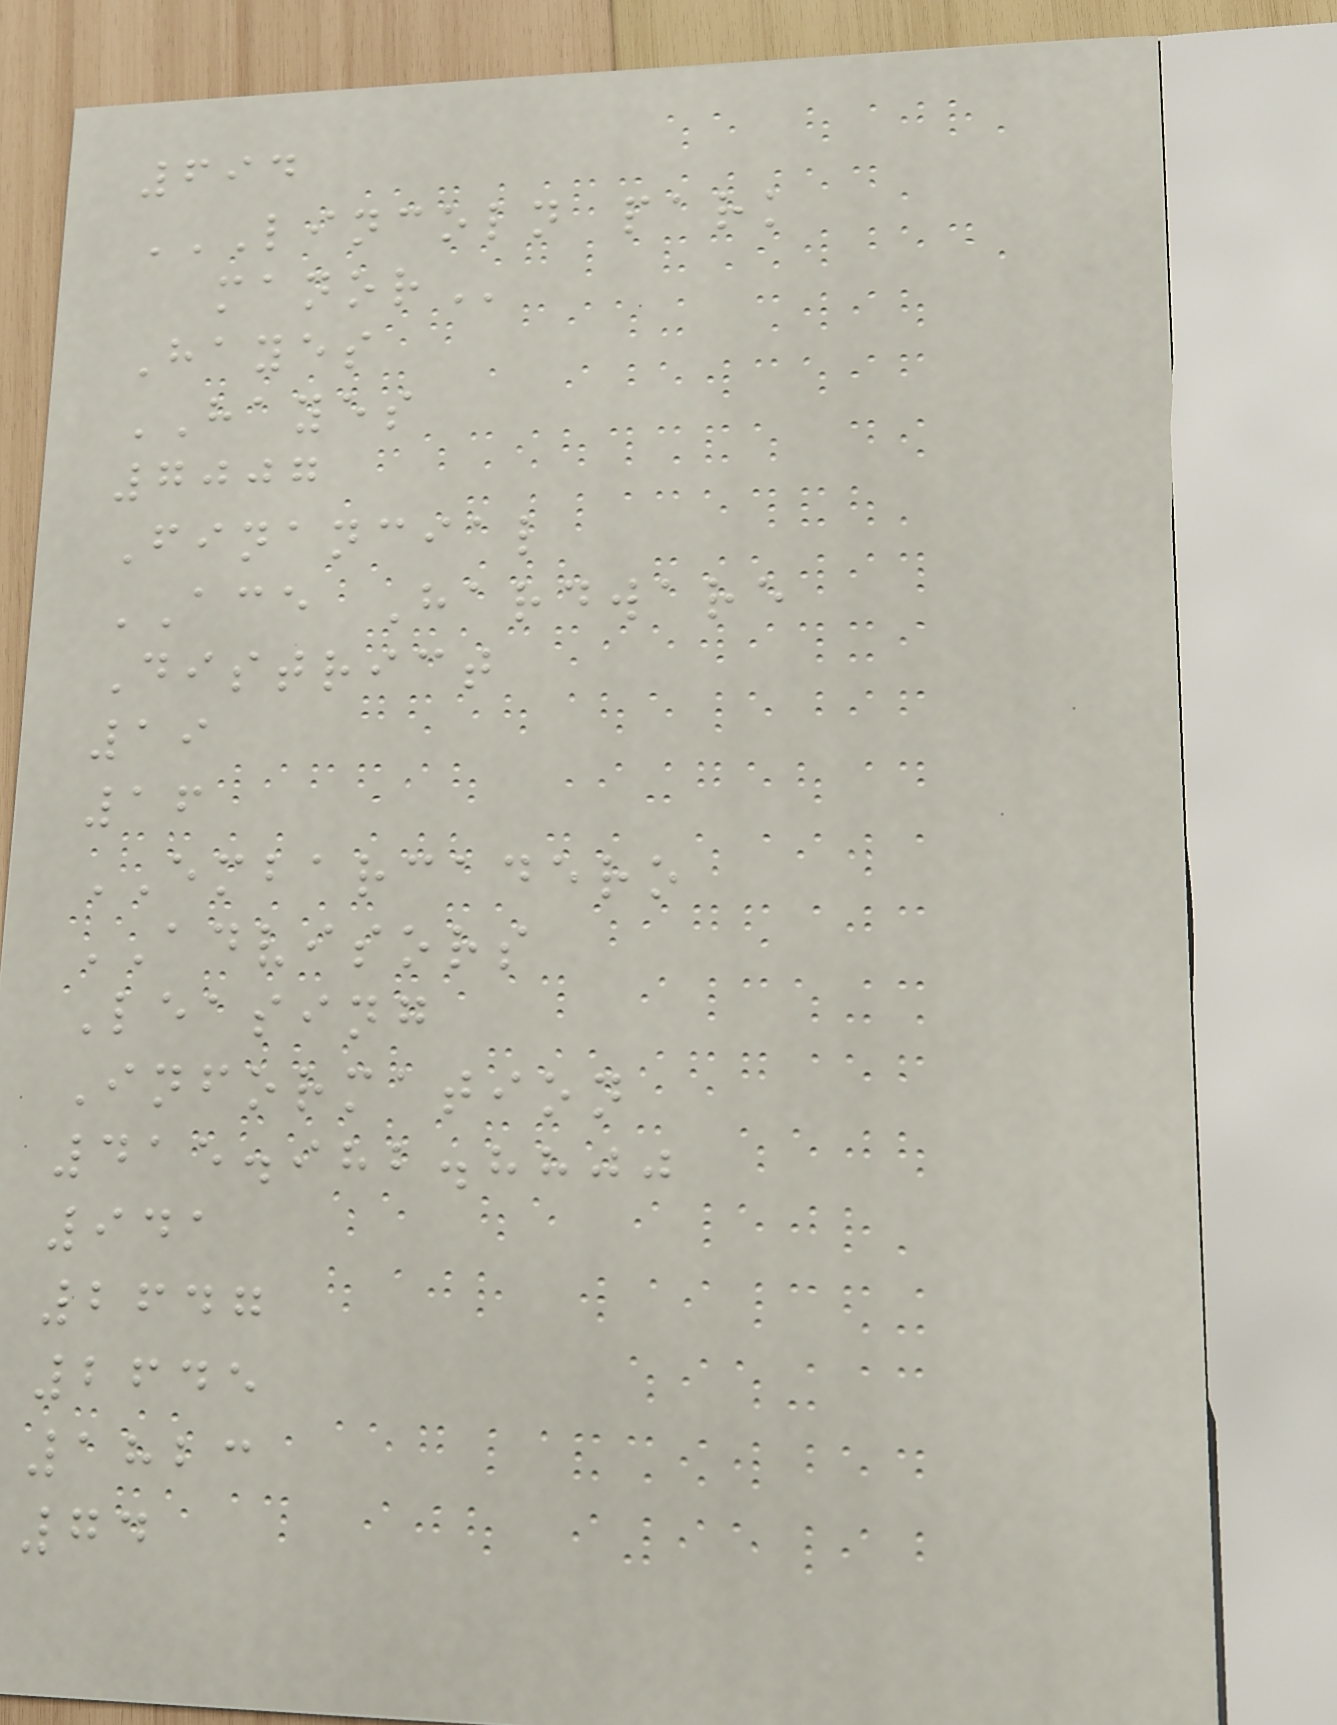694
LINCOLN PARK
MANOR
Hayes
HAYES
7007
Financial
ACE Hardware
District
19
16
EMBARCADERO
ADVISORS
Leasing
Information
415.982.8800
941
2647
2645
1823
74
